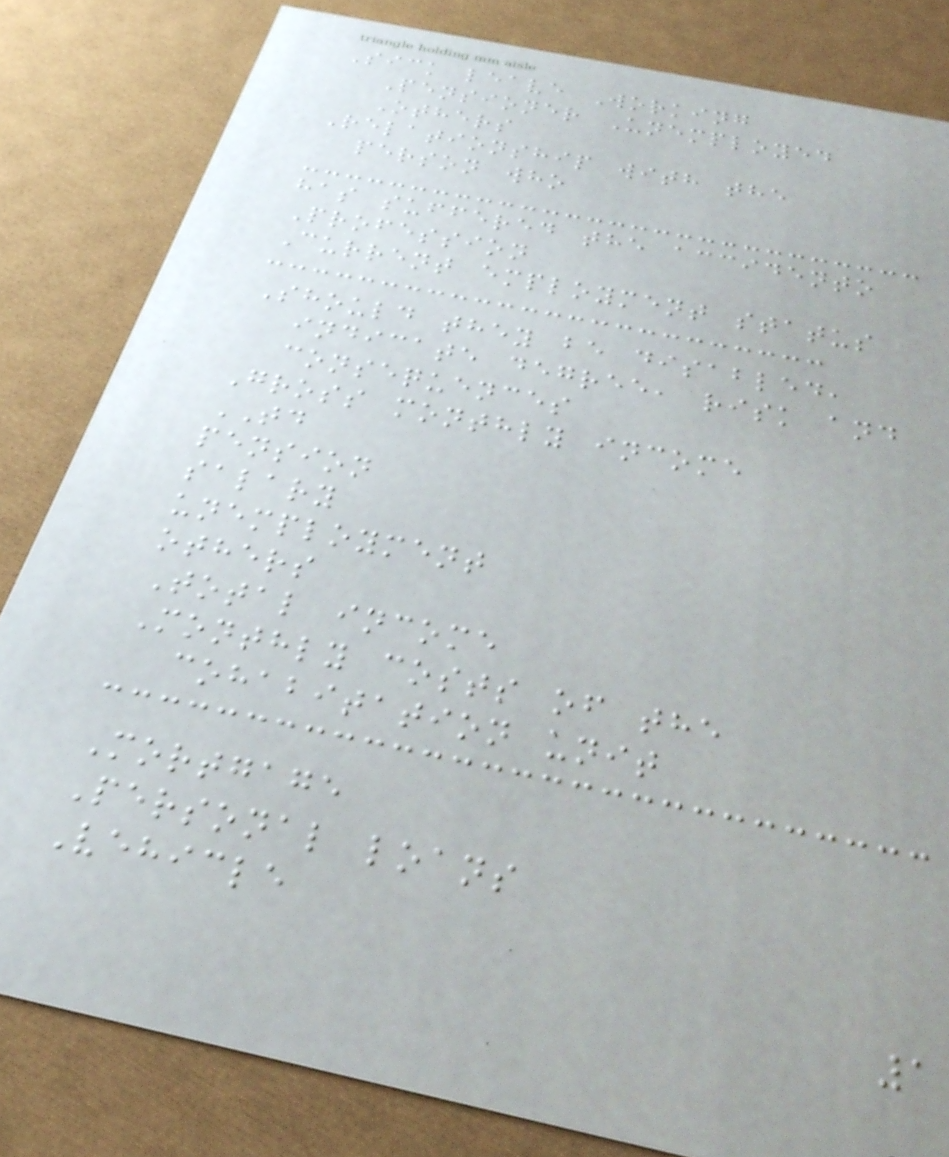Sick leave Working
Pensioner Unemployed
Others
Relationship with the
person who
has suffered the accidento
Profession
Current employment status
Should they be disabled,
indicate degree, risk and
consequences
Gross monthly income
TD
pension
salary
unemployment
others
Total income
Monthly costs of the
cohabitation unit
Mortgage
Personal loans
Vehicle
1
